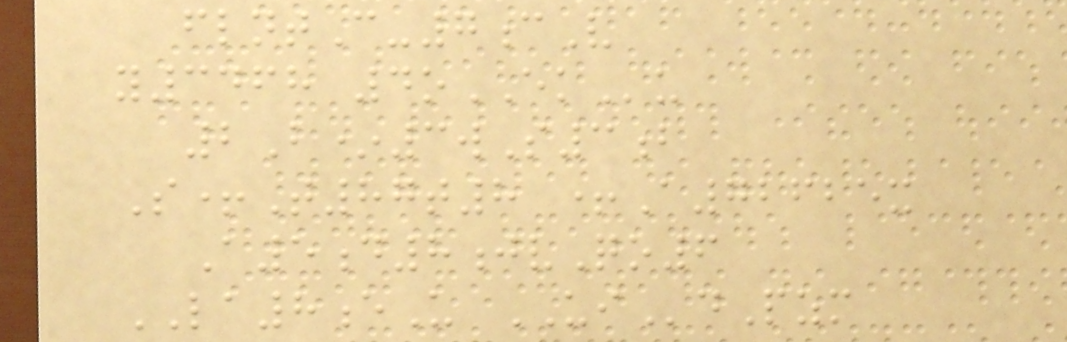flntC-7cV
y3468 4oEKu
2B*3wS3b
S+T87t8 +A72625x
A5d8jvQo6
LA8eU UIdPzm
